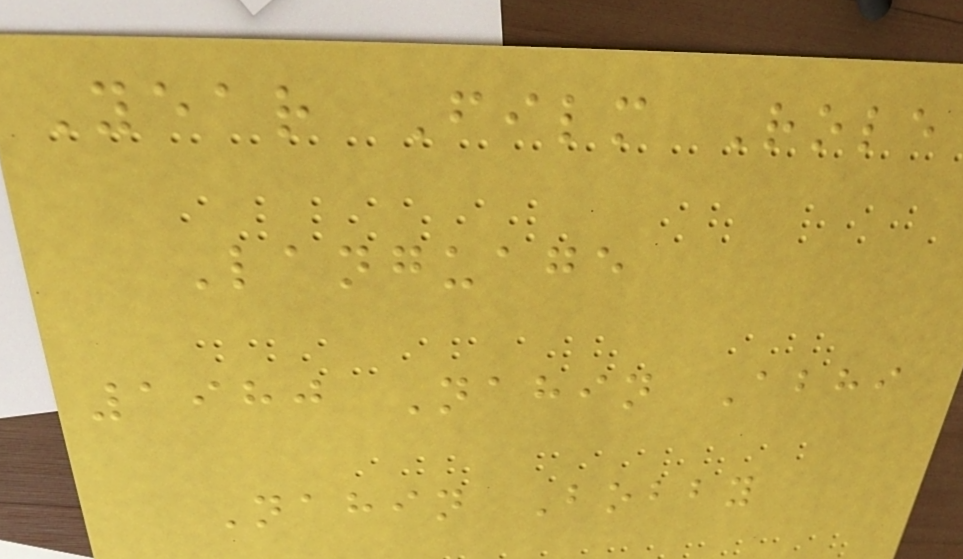Year Film Role
Language
1980 Nahin Abhi
Nahin Bobby
